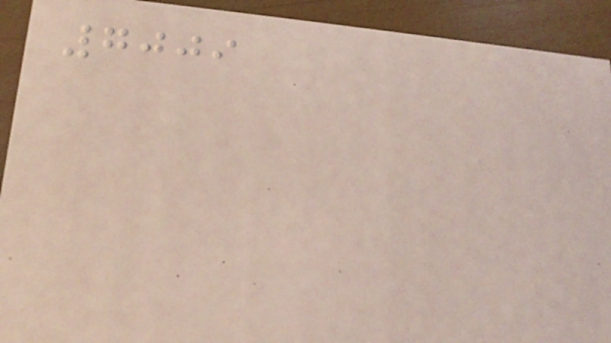7009
